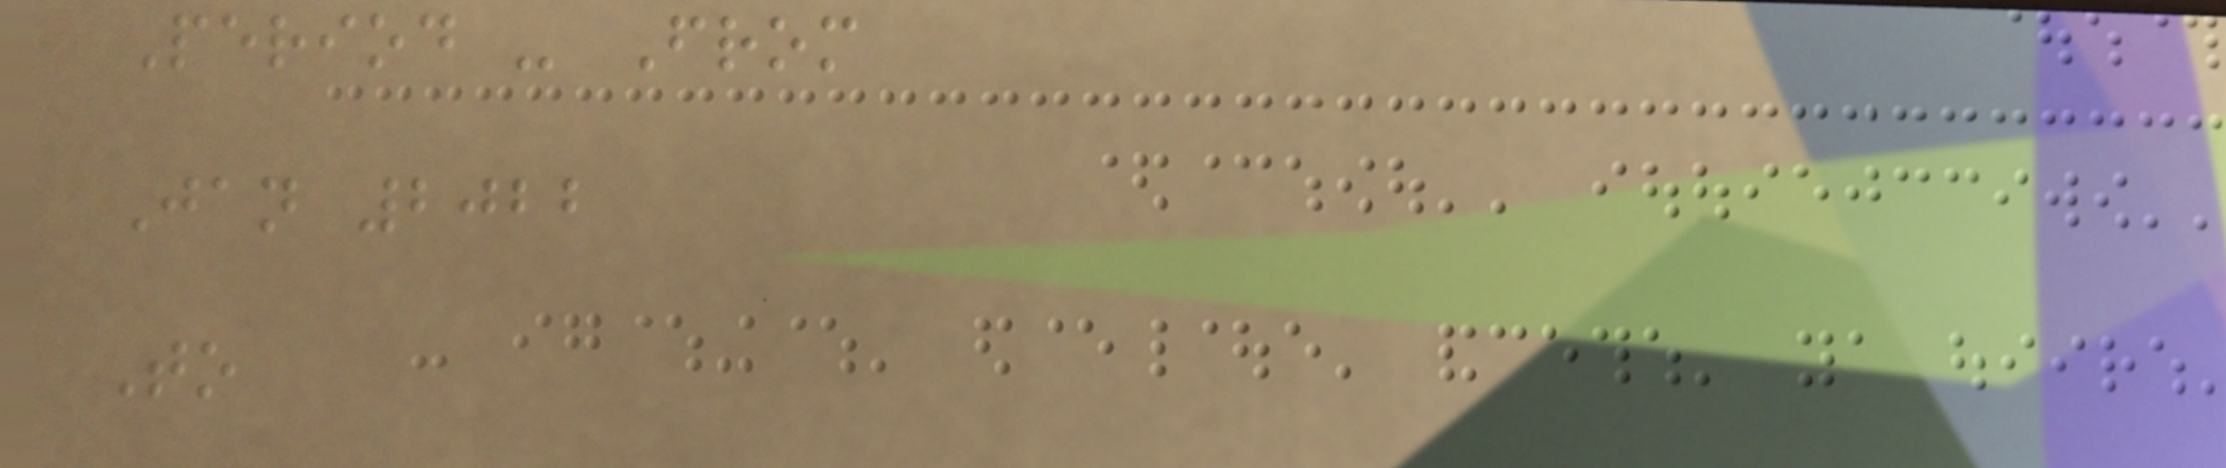Period - From
Jan 2022
To
